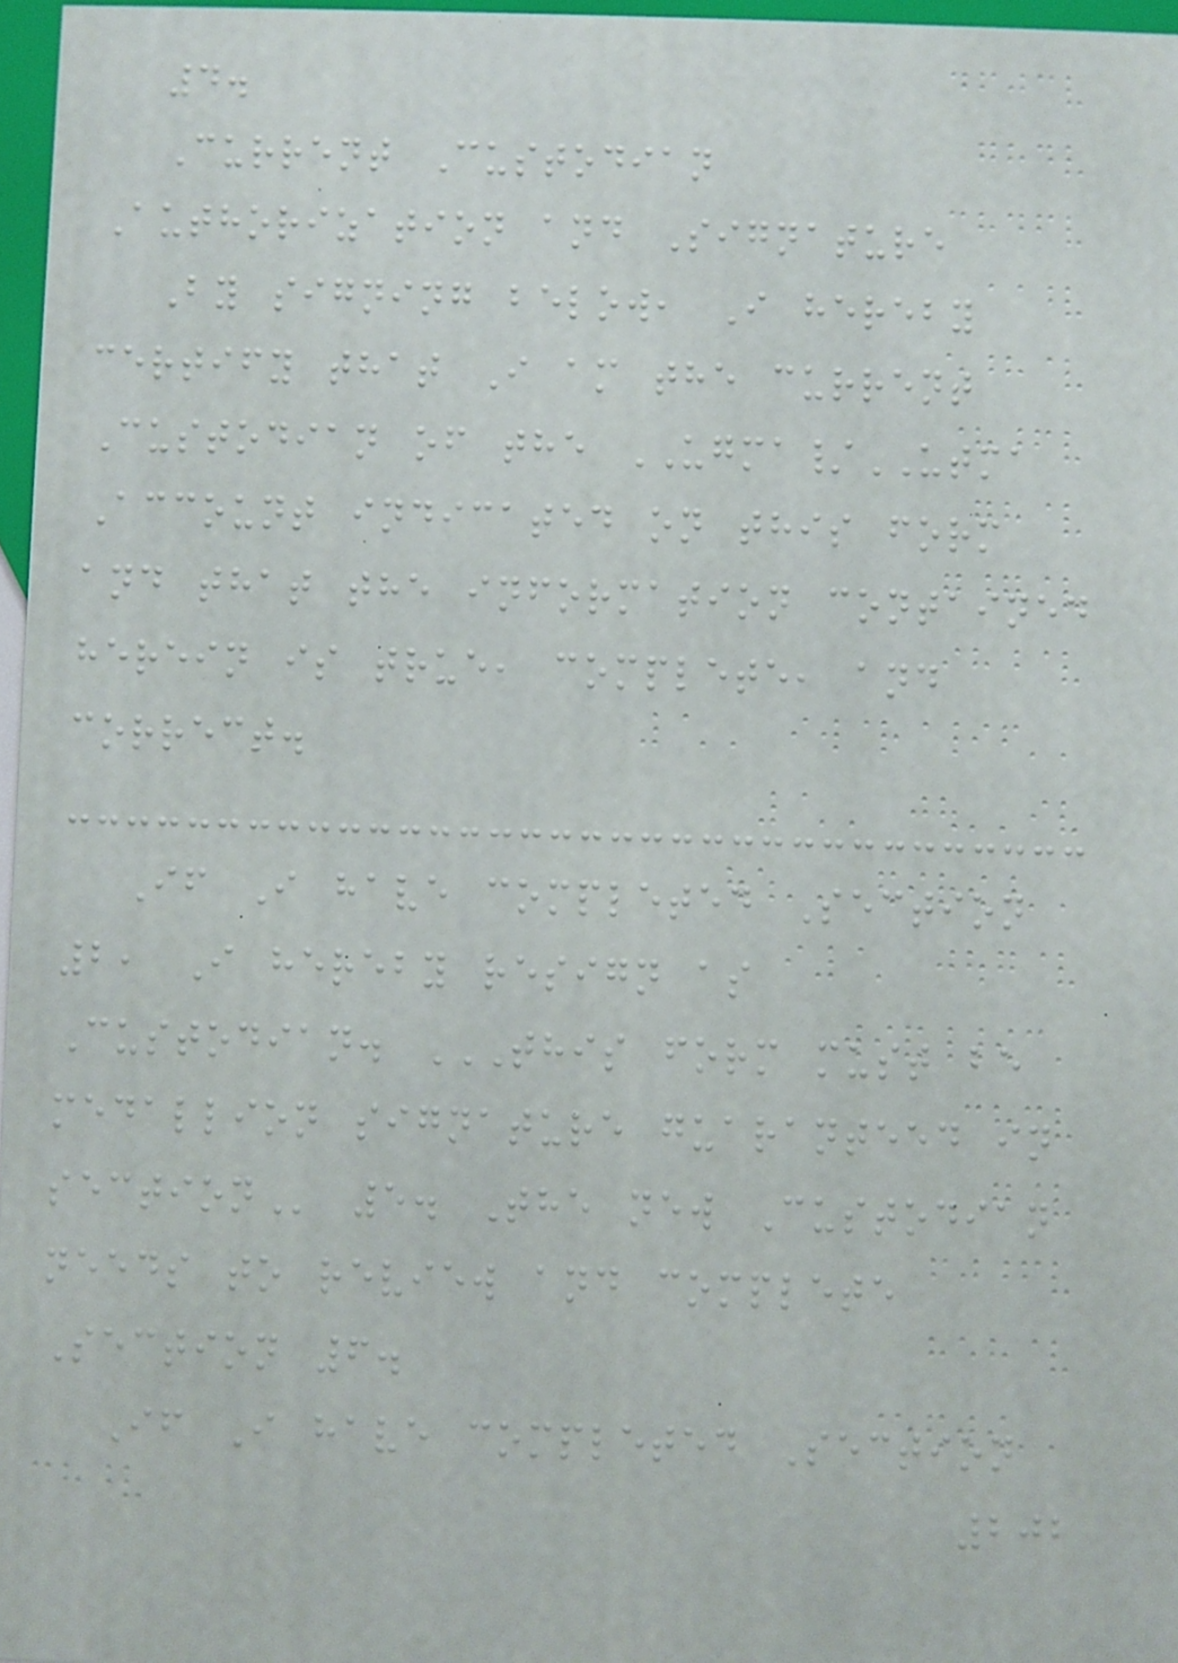4.
Current Custodian
Authorization and Signature
By signing below, I hereby
certify that I am the current
Custodian of the UGMA/UTMA
Account indicated on this form
and that the information contained
herein is true, complete, and
correct.
If I have completed Section
2, I hereby resign as
Custodian. THIS FORM MUST BE
MEDALLION SIGNATURE GUARANTEED IN
SECTION 5. The new Custodian
needs to review and complete
Section 6.
If I have completed Section
202
